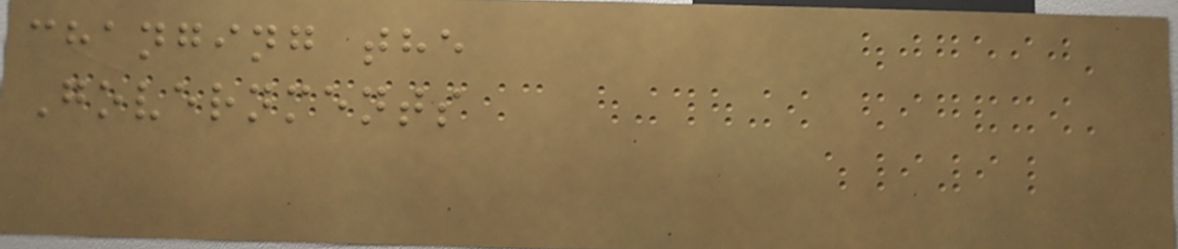changing the
Governments
